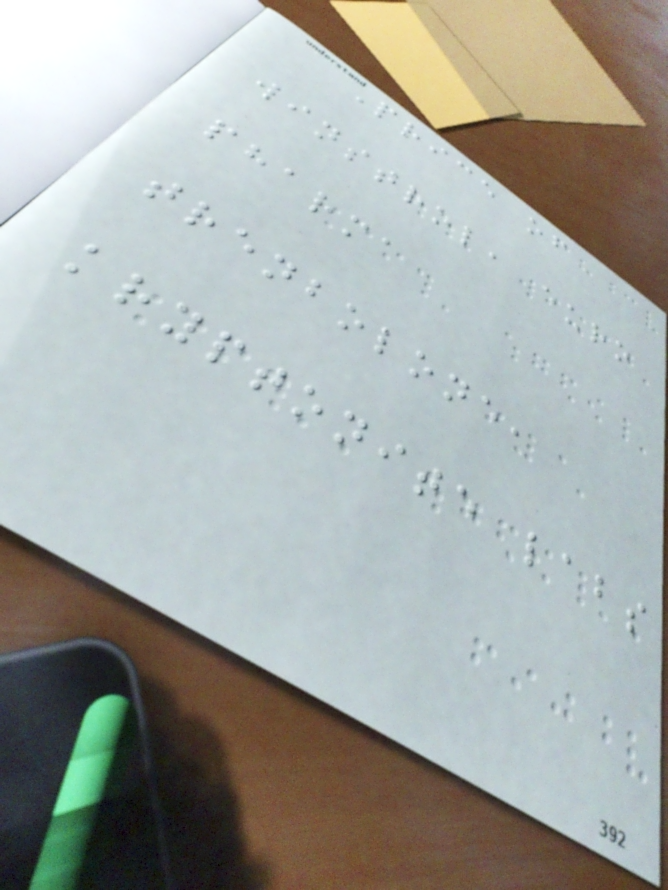Price of
winstrol, euro
pharma
trenbolone,
kryptonite labs
